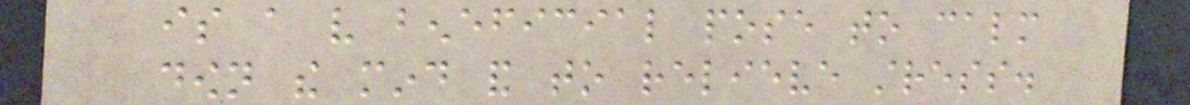is a very beneficial pose to calm
down the mind and to relieve stress.
